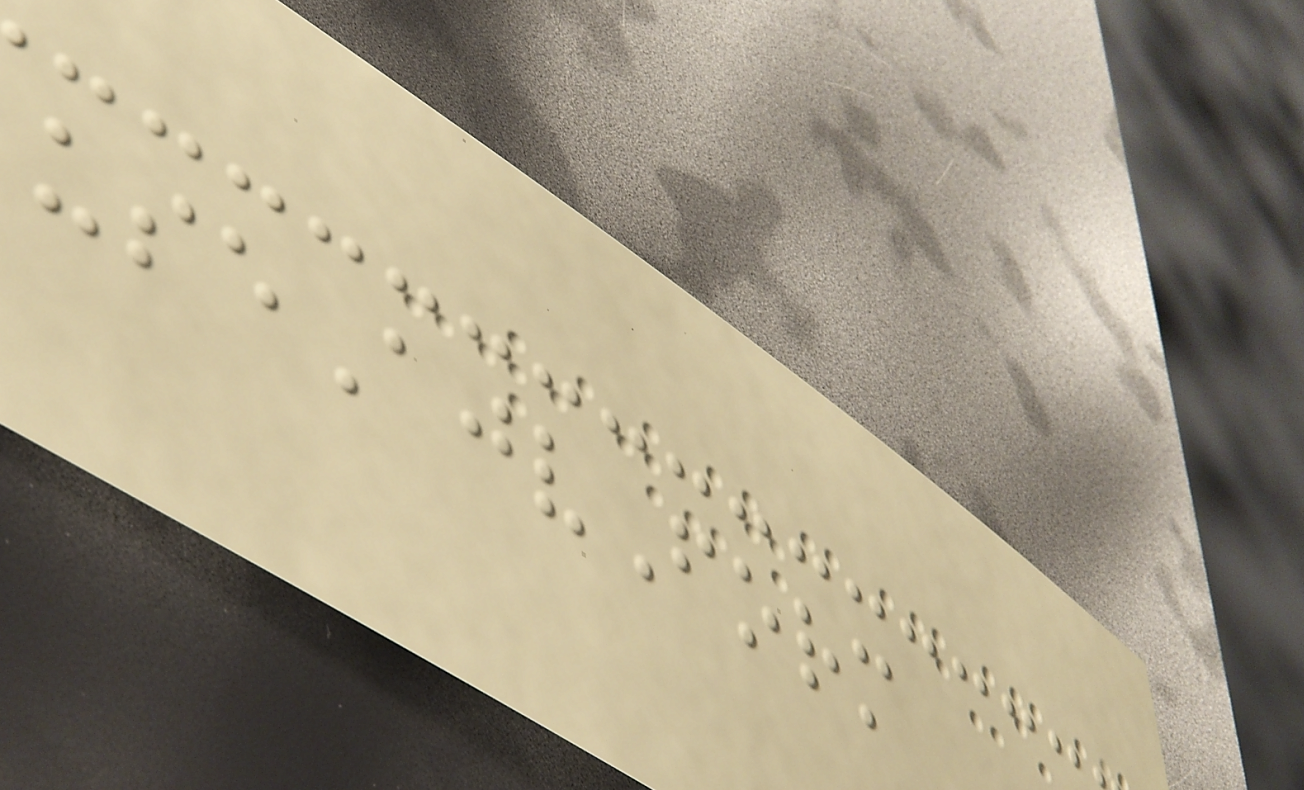useAjvForm
